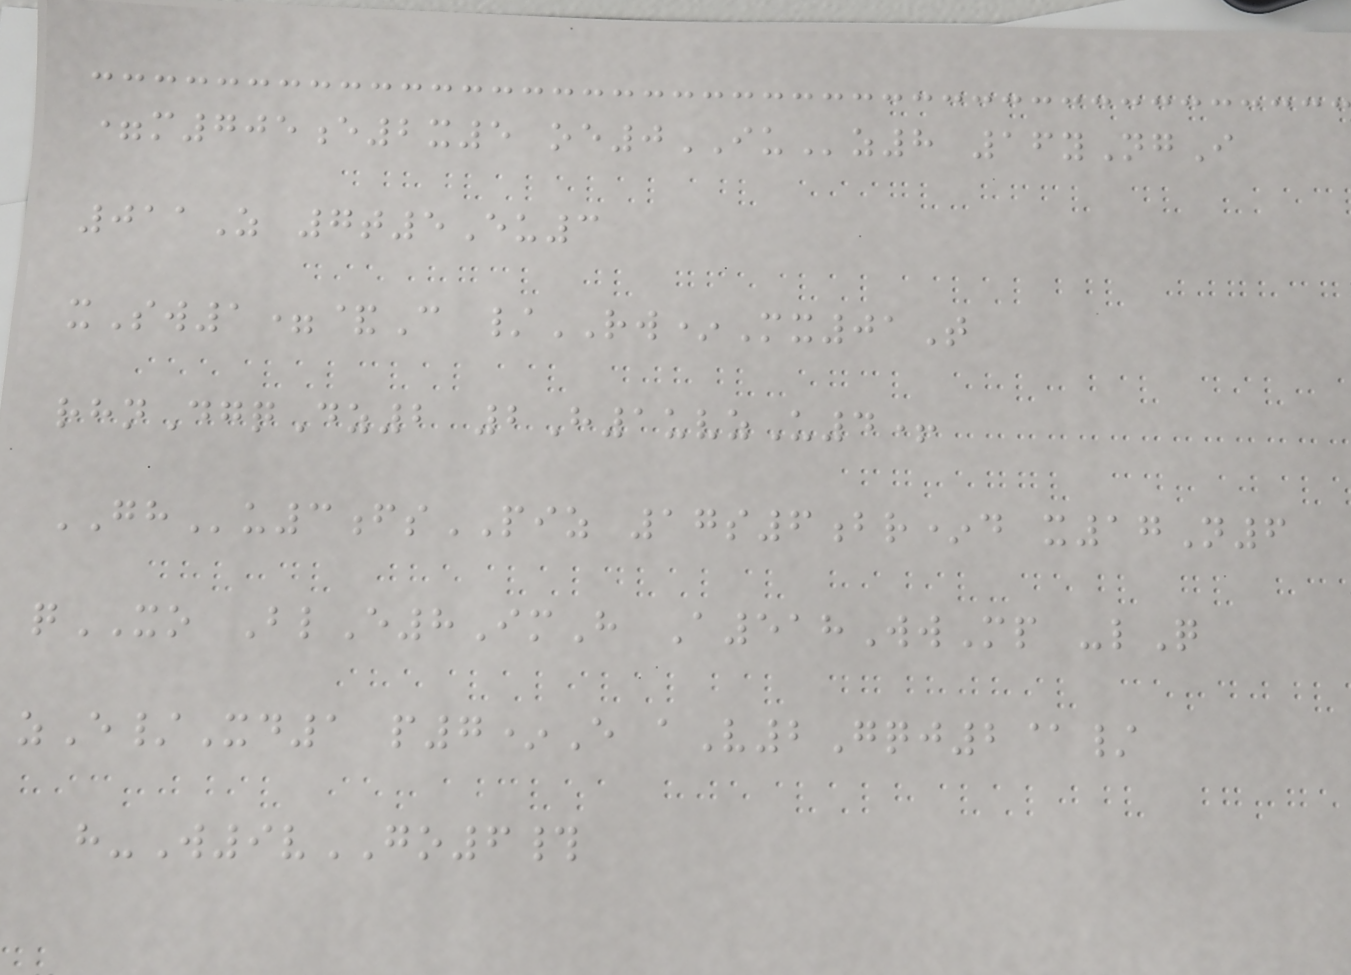=m705e2x5 oe0IUz8 16yNgI
011Z 7t5Eu3
xSw1=&C /RW*Mx01T
rhnDgqDz2 2H1uvzU4+
GHu3fsPIZ 17s6br*d x17N6
qXO BlE8ImH A518WwMp -lQ
zE/Xd1 p7*E aV2Gqj2@/
h-W9vGO6#
